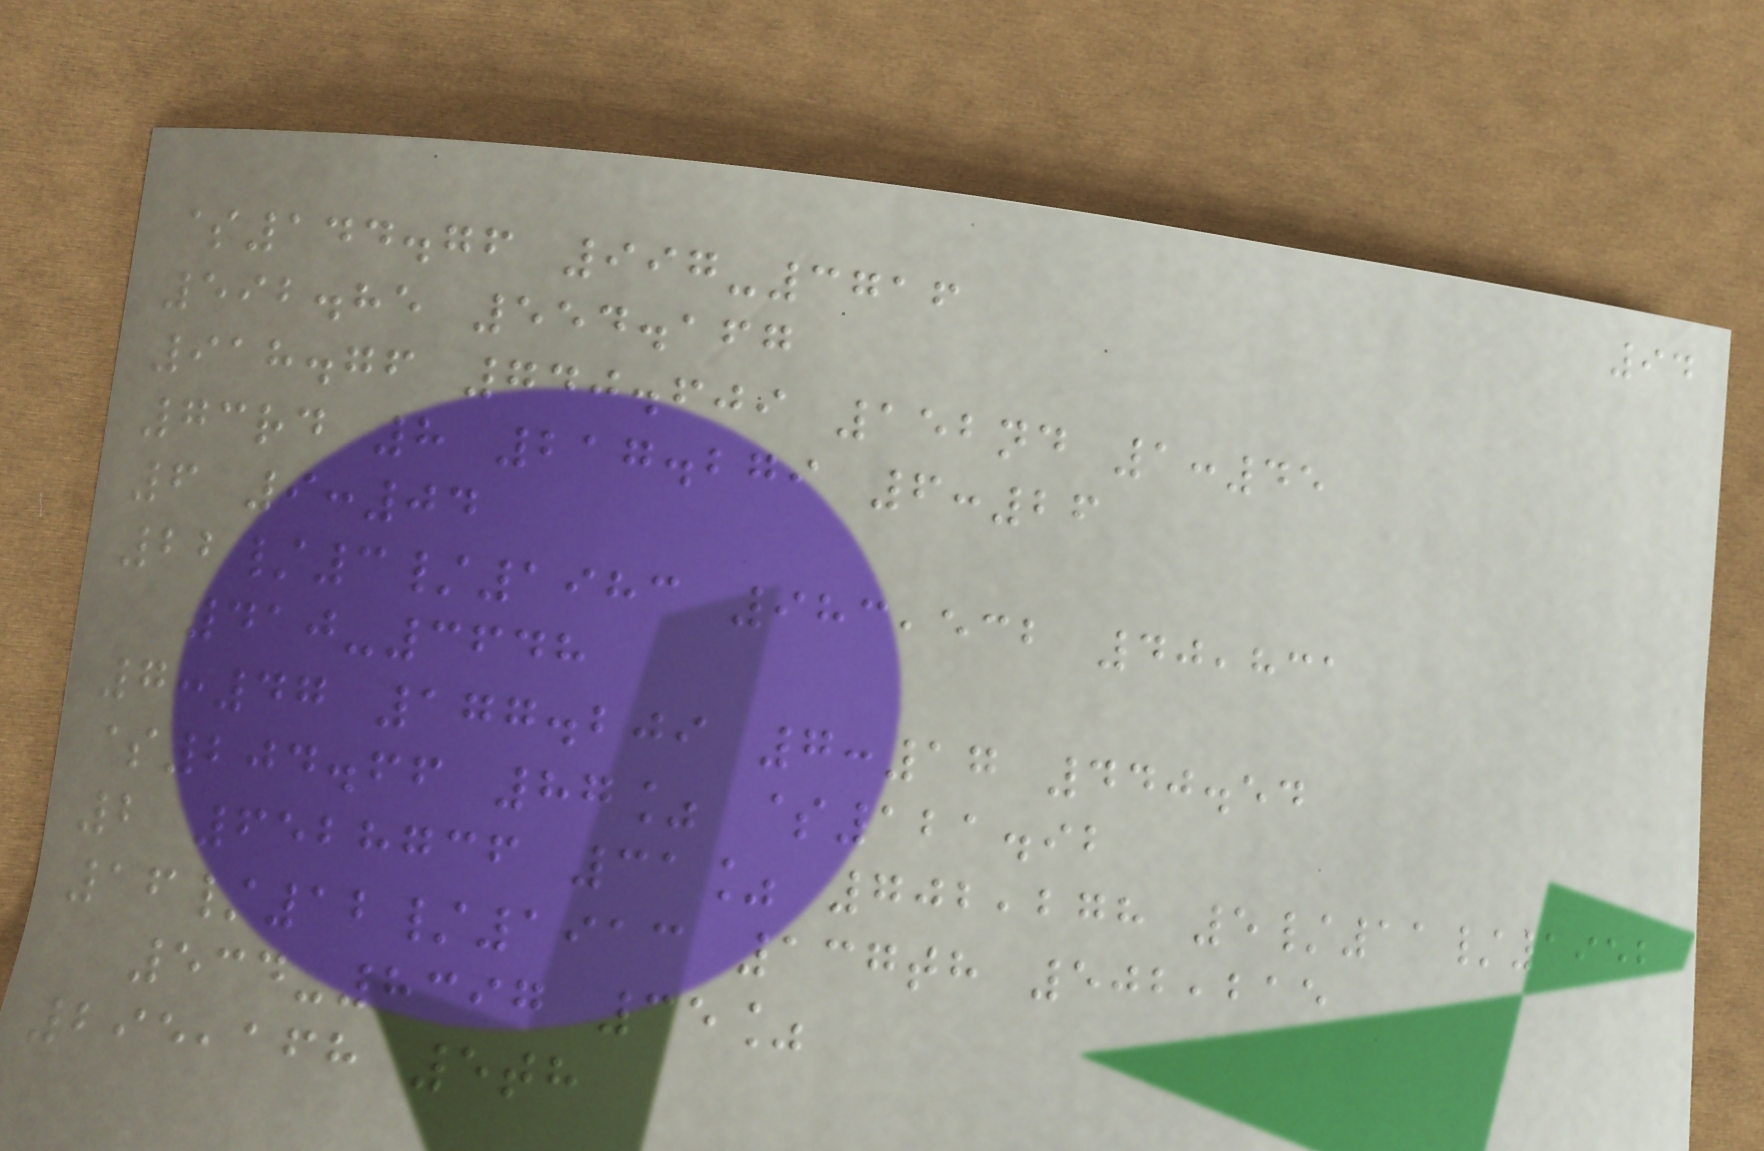94
$144.76 997-3716
592.85 554.167
918.76 740.609 152nd 1:45
73rd 8 217.279 6:26
6 9:04
22/3/1983 983,532 40,831
410-3648
7:47 177.209 7:17 440.54
$204.66 87% $121.92
2 6528736 31% 702,278 5/11/1952
16/12/1913 137th 502,215
534-8397 35%
295,168 5th
